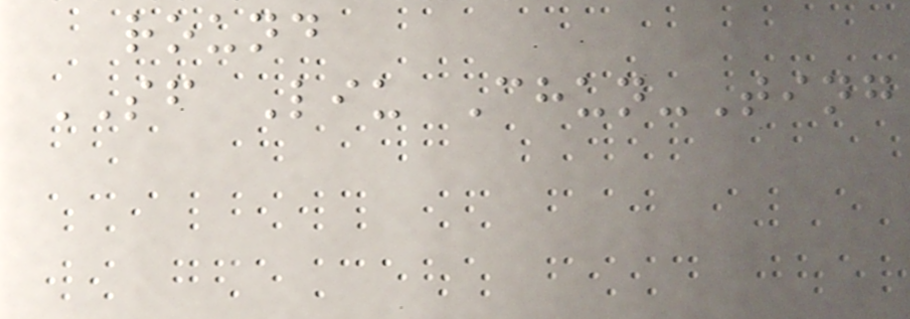round
SF Liu Chun-Ting
